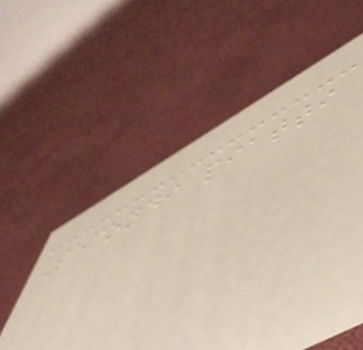Secondi piatti
